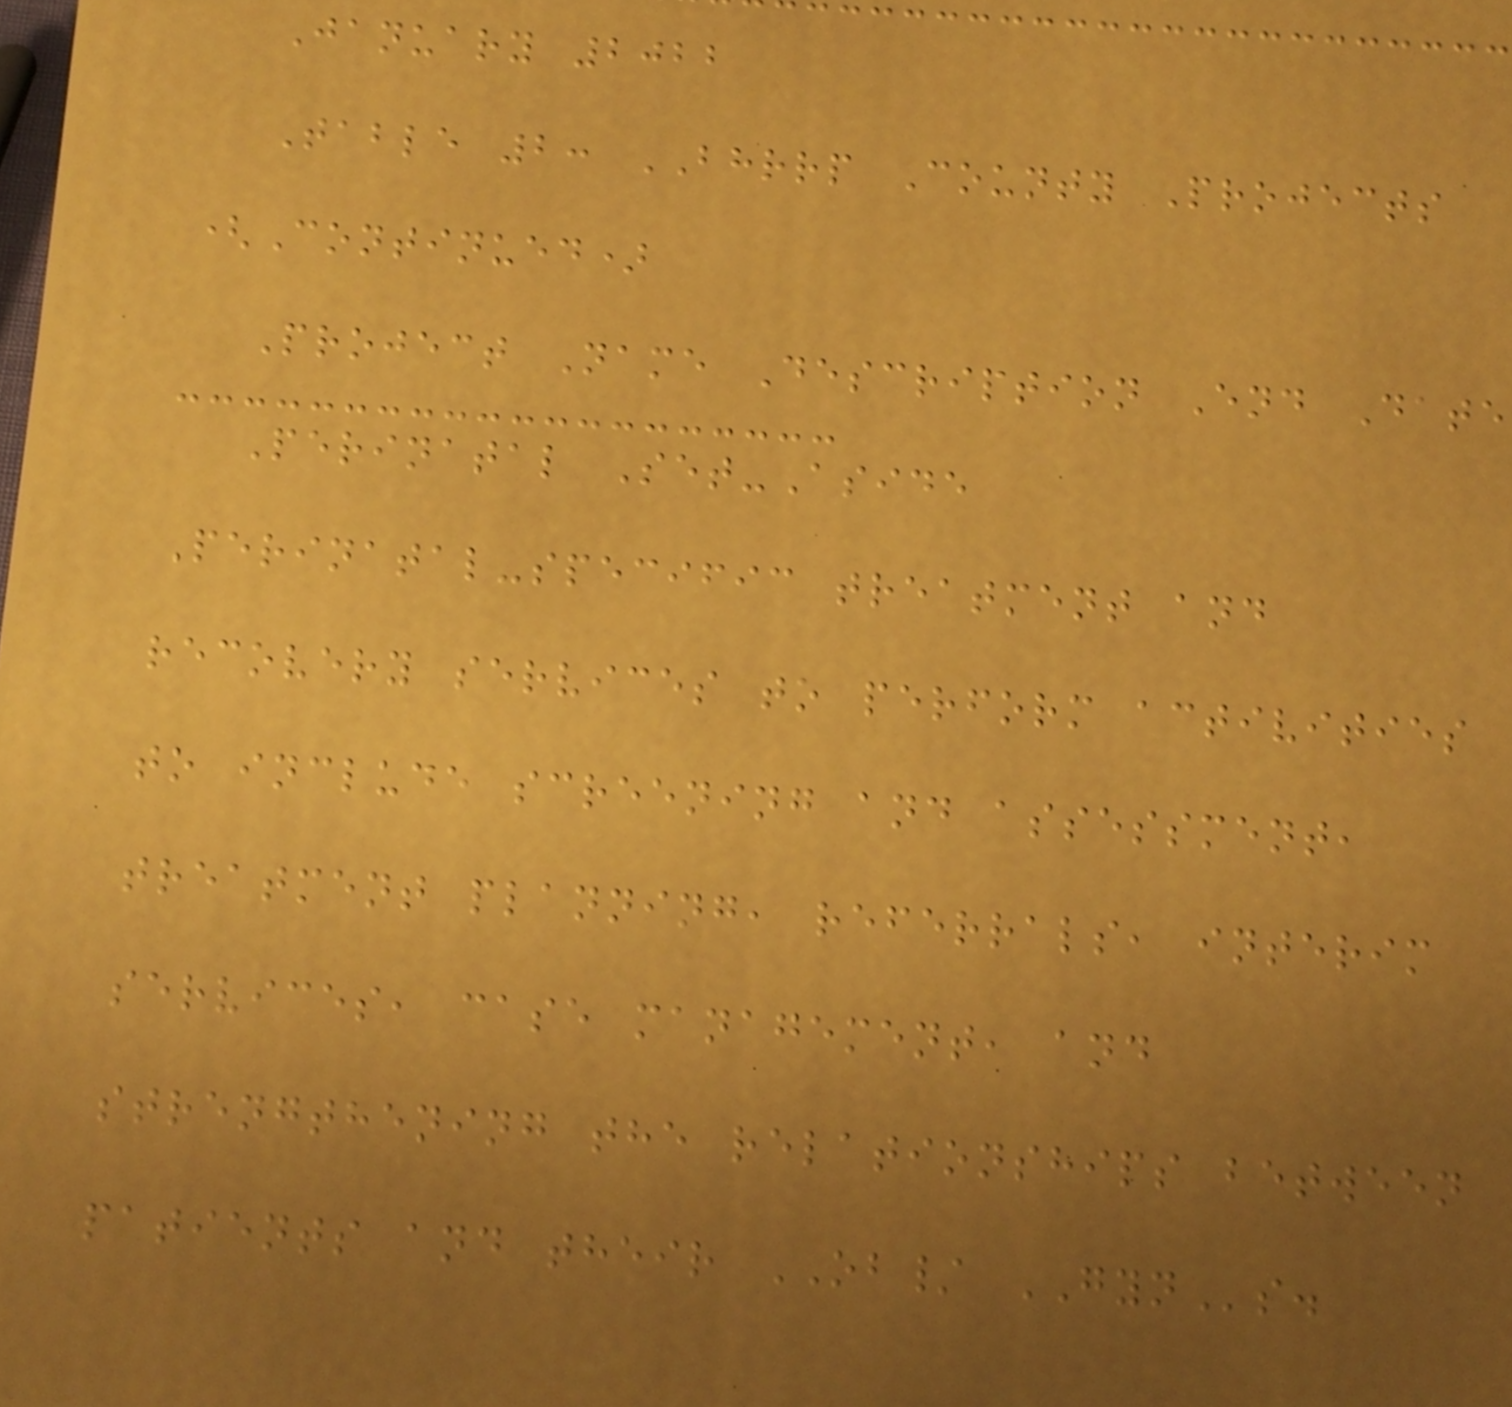January 2022
Table 2: BHRRP County Projects
(Continued)
Project Name Description End Date
Perinatal Set-Aside
Perinatal-specific treatment and
recovery services to perform activities
to include screening and assessment,
treatment planning, referrals, interim
services, case management, and
strengthening the relationships between
patients and their OB/ GYNs.
